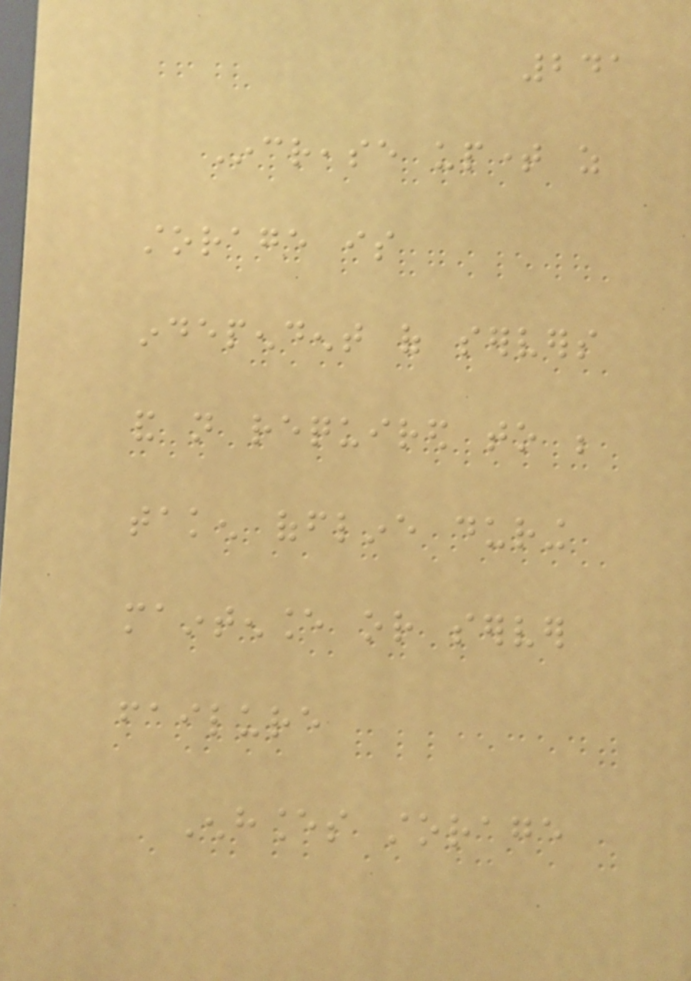241
Increase uptime as
storage is
independent of servers
and not required to be
taken offline during
maintenance or server
failure
Enhances storage
